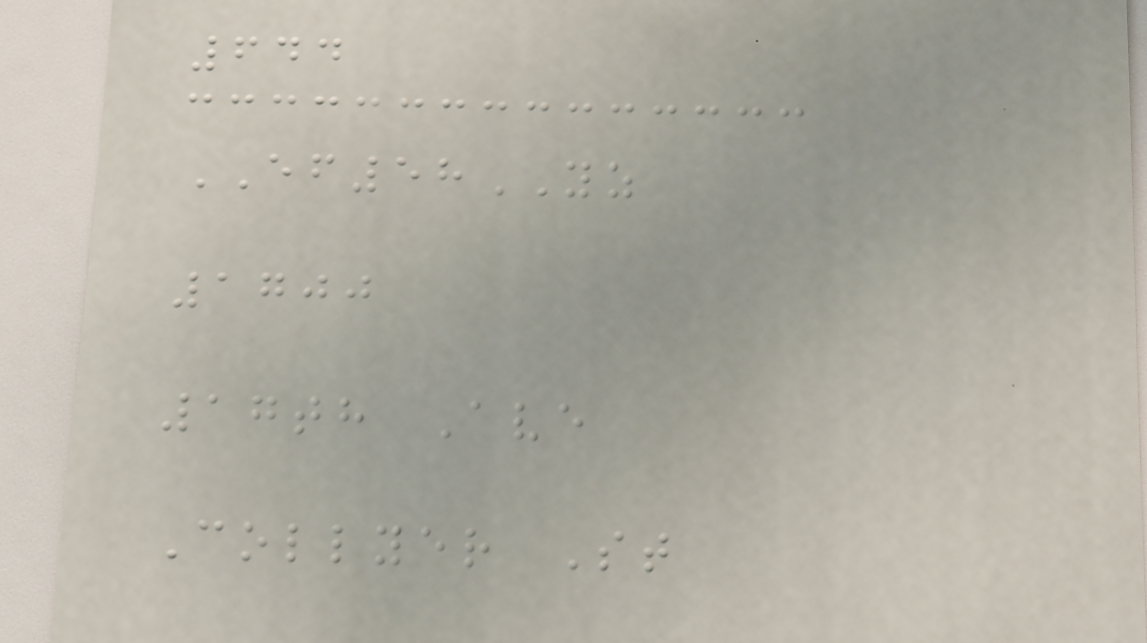644
EF58YZ
1700
17th Ave
Collyer St
